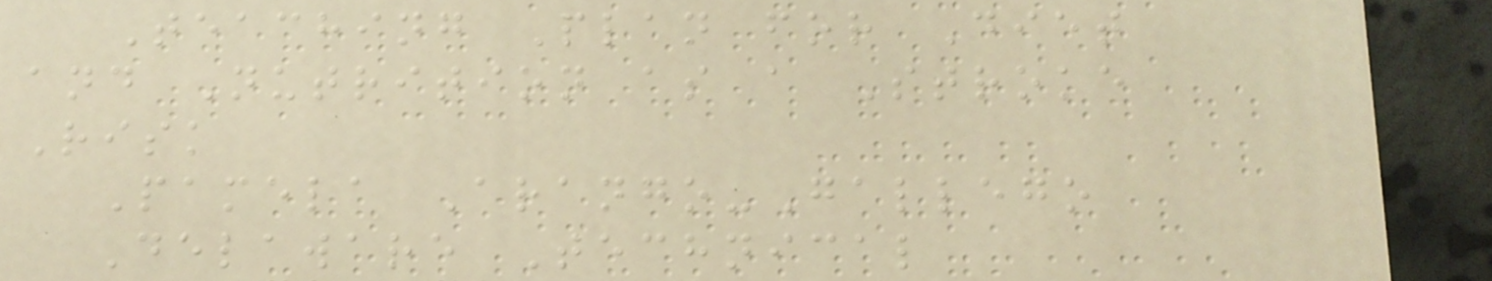Teaching Plan for Diet
and Nutrition as a Stroke
Risk
Pamela Arango-Gallego
Delaware Technical
